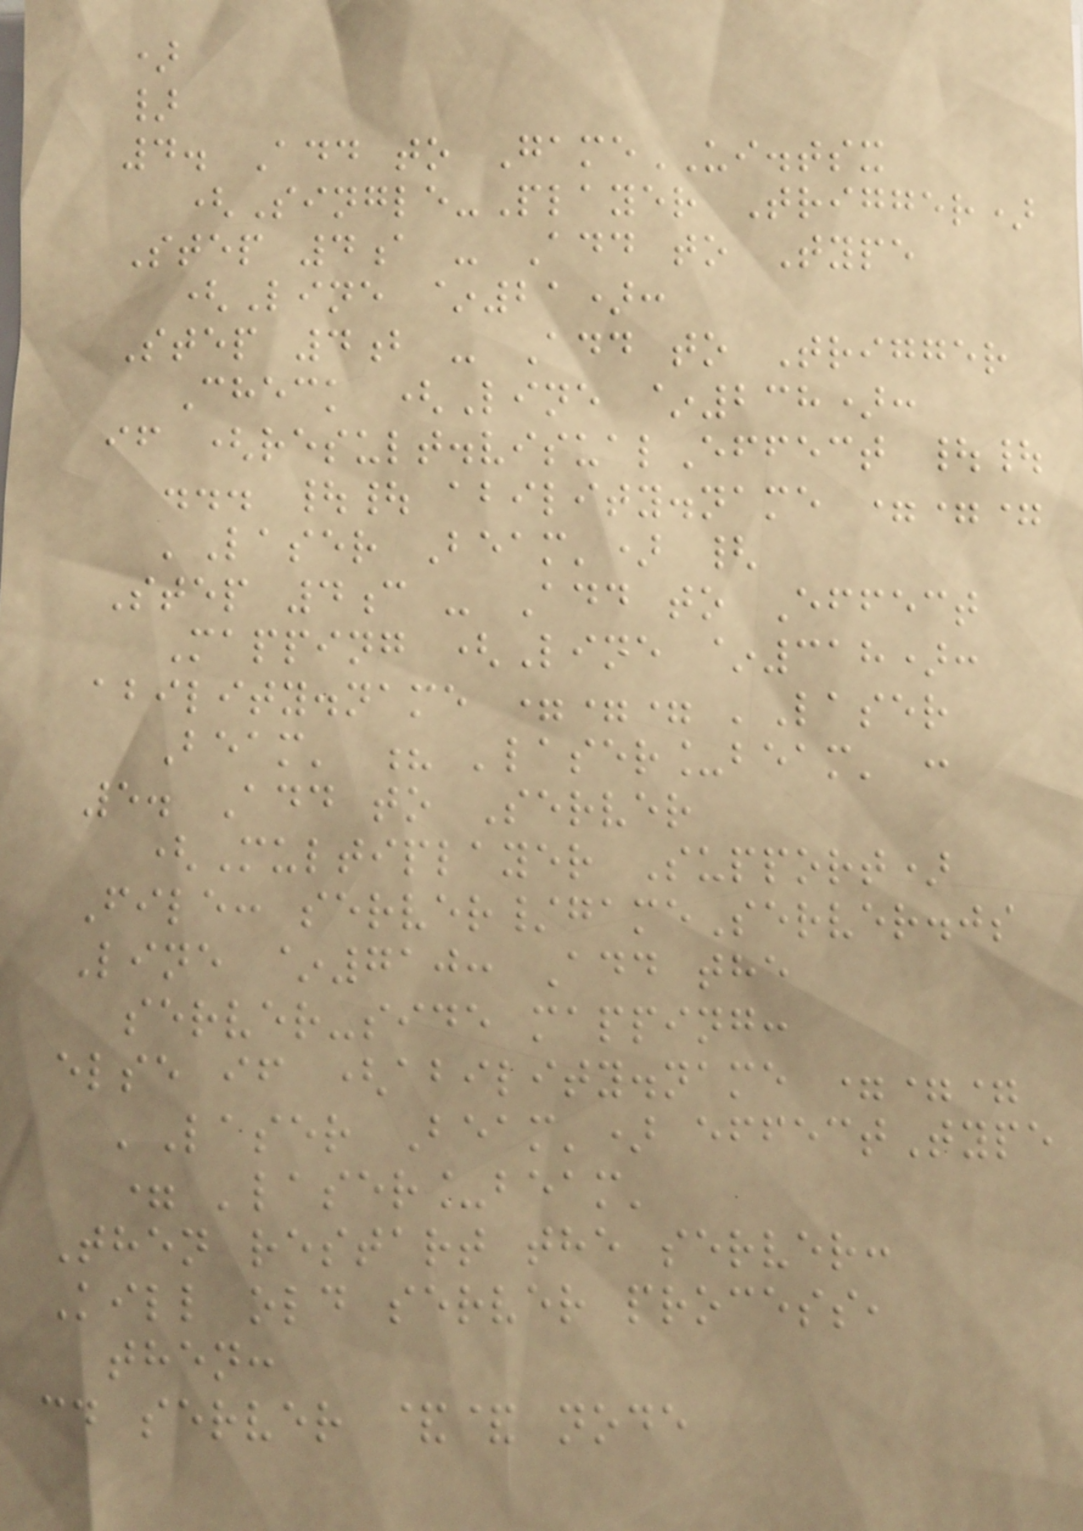)
}
4. Add to GameUI.tsx
(Single-Player Trigger)
Step 4a - Add to Type
(Line ~21):
Step 4b - Add to Trigger
Check (Line ~238):
if (result.visualEffect ||
... || ability.name ===
'Laser Beam') {
Step 4c - Add to Effect
Mapping (Line ~318):
ability.name === 'Laser
Beam' ? 'laser_beam' :
5. Add to Server
(Multiplayer Support)
File: server/gameServer.js
Line ~710: Add the
server-side mapping:
else if (ability.name ===
'Laser Beam') effectType
= 'laser_beam'
Then restart the server:
Kill old server process,
then:
cd server && node
